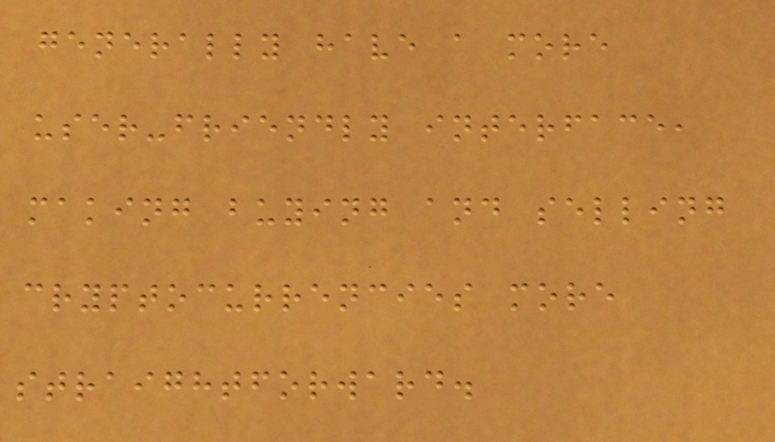generally have a more
user-friendly interface,
making buying and selling
cryptocurrencies more
straightforward.
